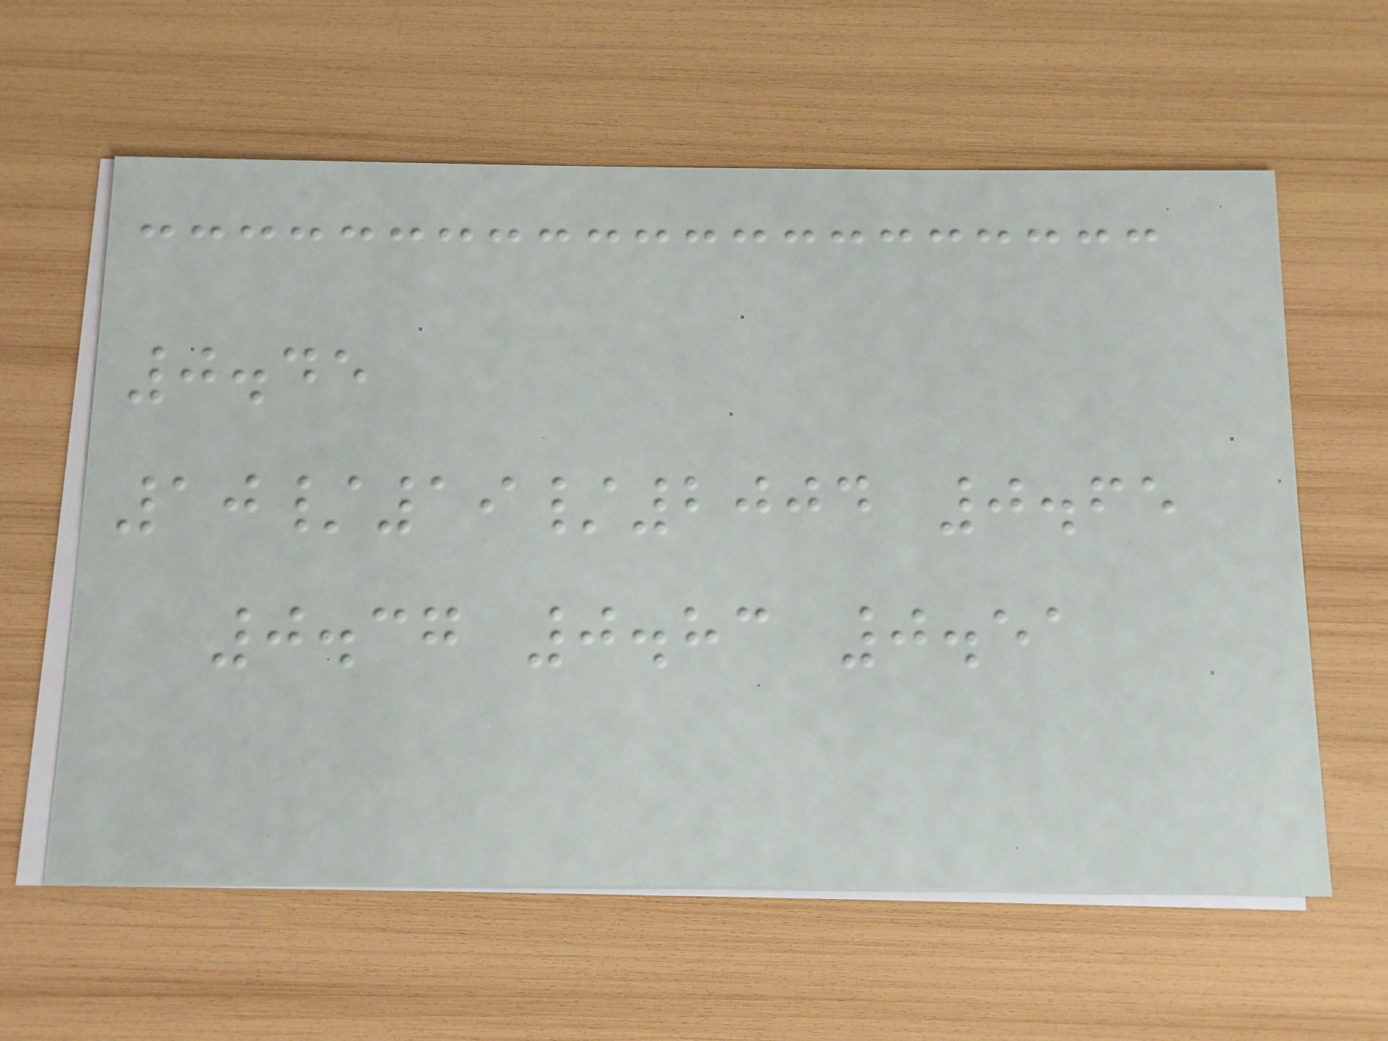0.45
10/19/2004 0.65
0.37 0.83 0.51
